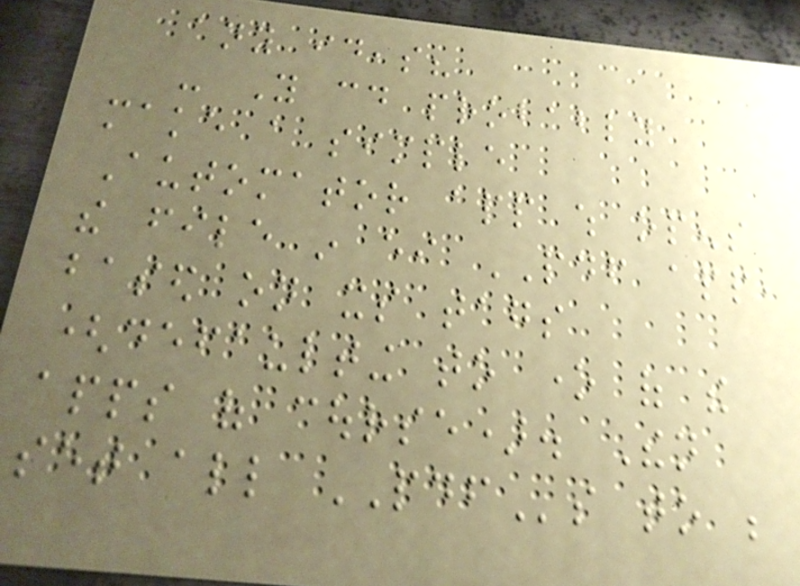any ideas?
- You could probably
make a simple
Automator app which opens
the file in either PDF app,
based on its tags
(defaulting to one of the
apps of course). Then
set all PDFs to be
